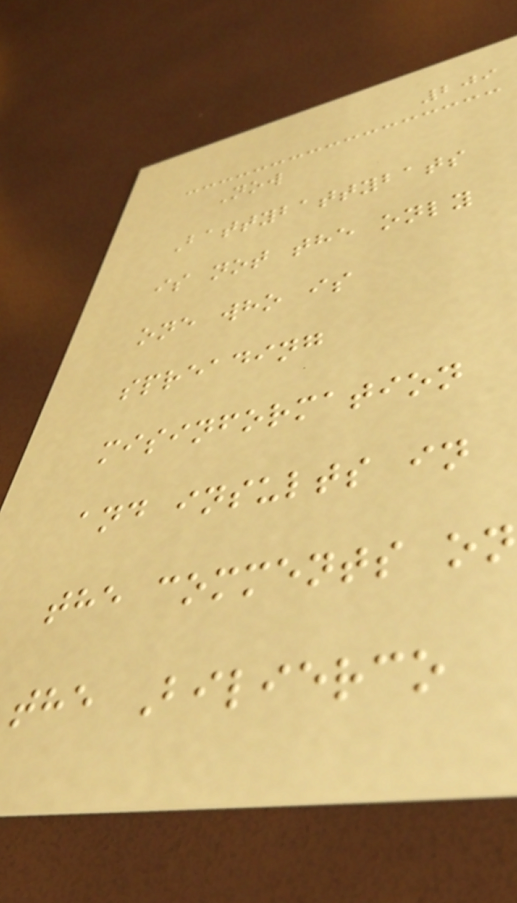209
Now
Battybattybats
is not the only
one who is
spreading
misinformation
and insults in
the comments on
the Bilierco
